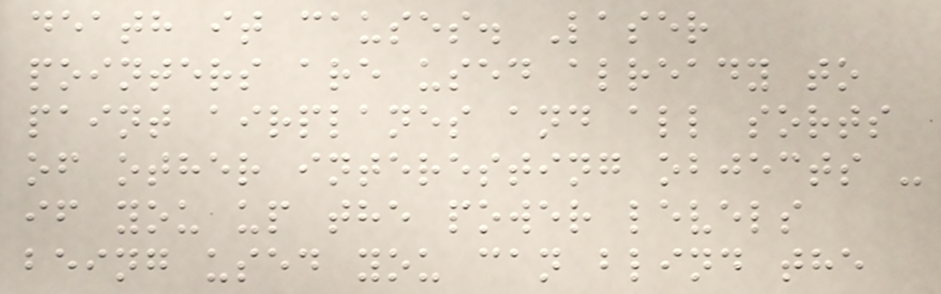death it causes. Laser
pointers are used already to
paint airplanes and all sorts
of other interesting objects -
if you up the power levels
being used you can blind the
